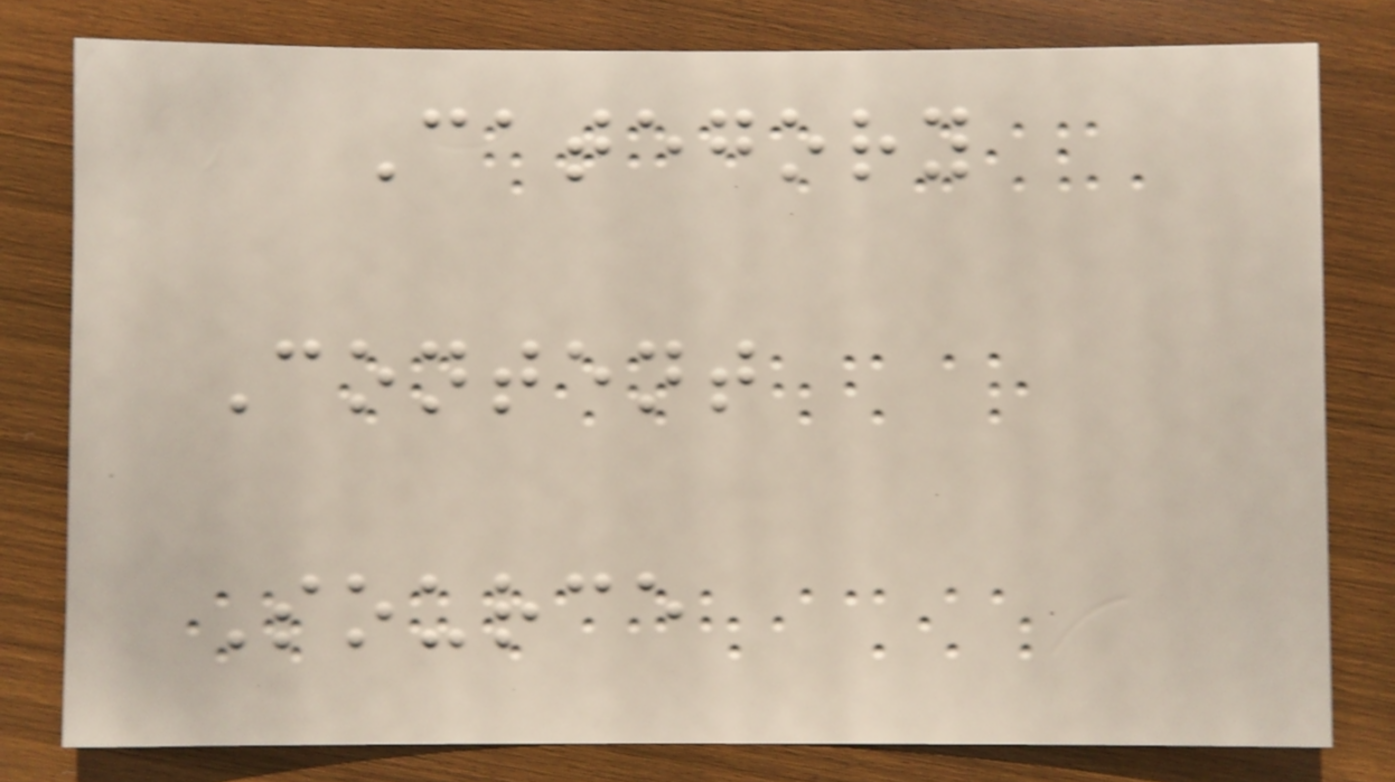Category
Content
Source
